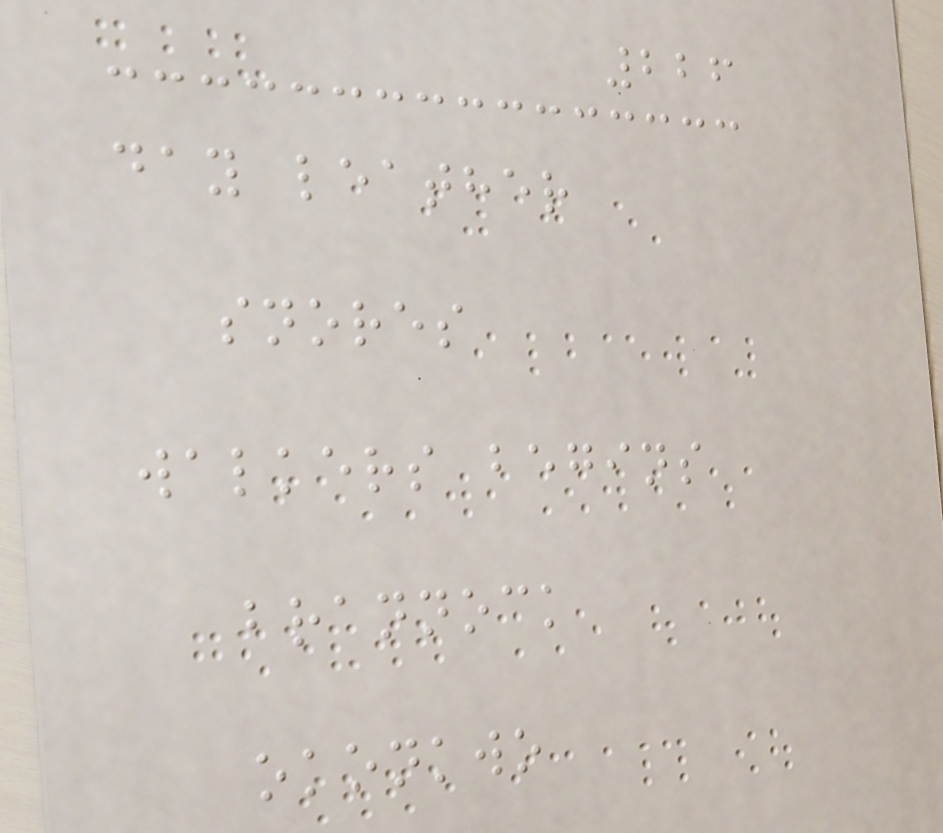226
day leather
snores
walkers begins
brannock
okonkwo
